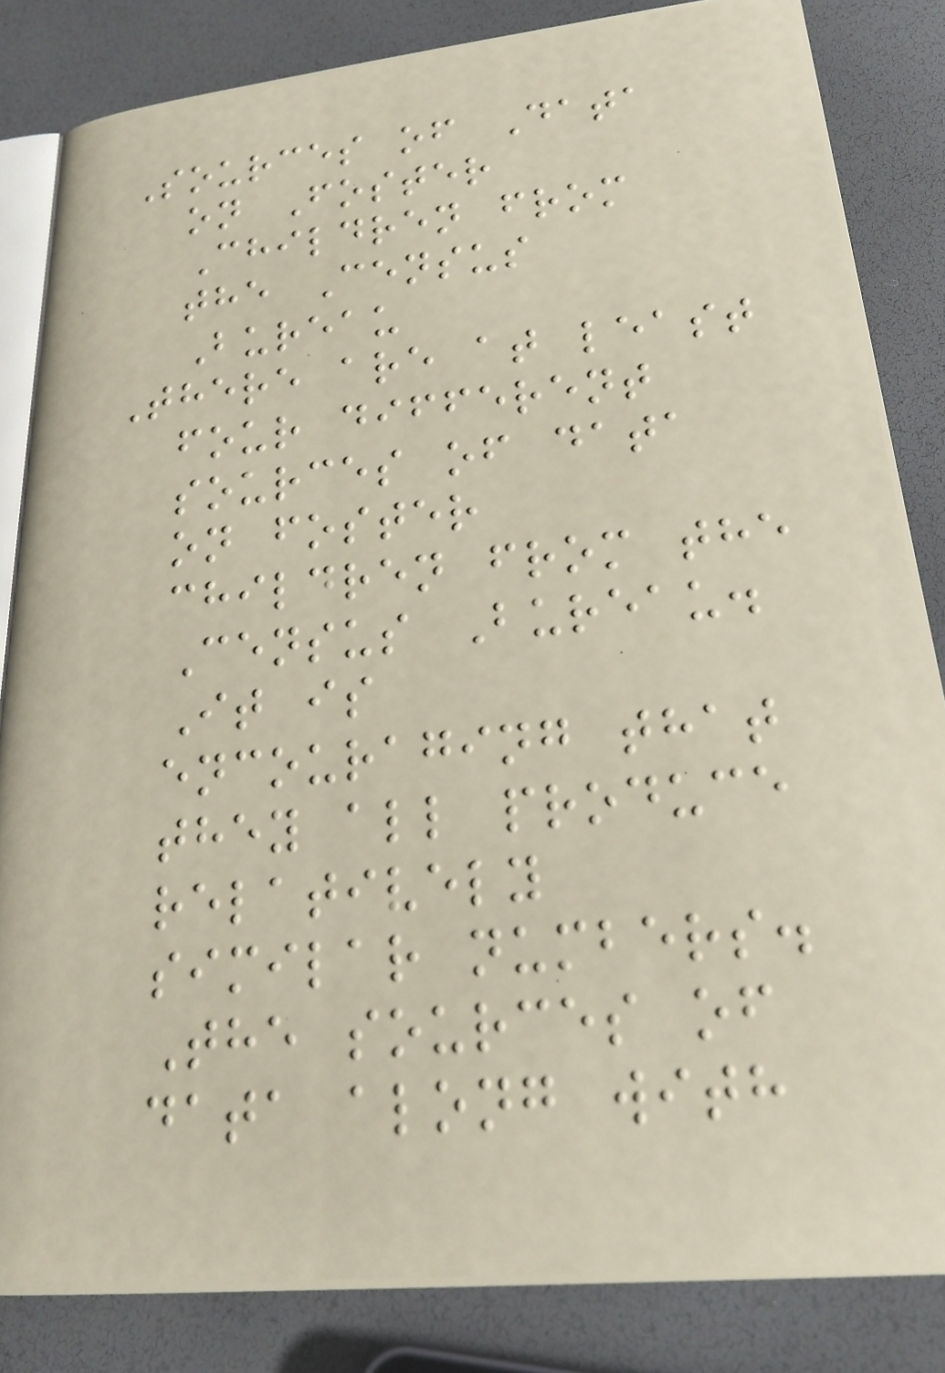Sources of Data
on Foster
Children from
the Census
Bureau
There are at least
four different
sources of data
on foster
children from the
Census Bureau.
It is
encouraging that
they all produce
relatively
similar numbers.
The sources of
data along with
